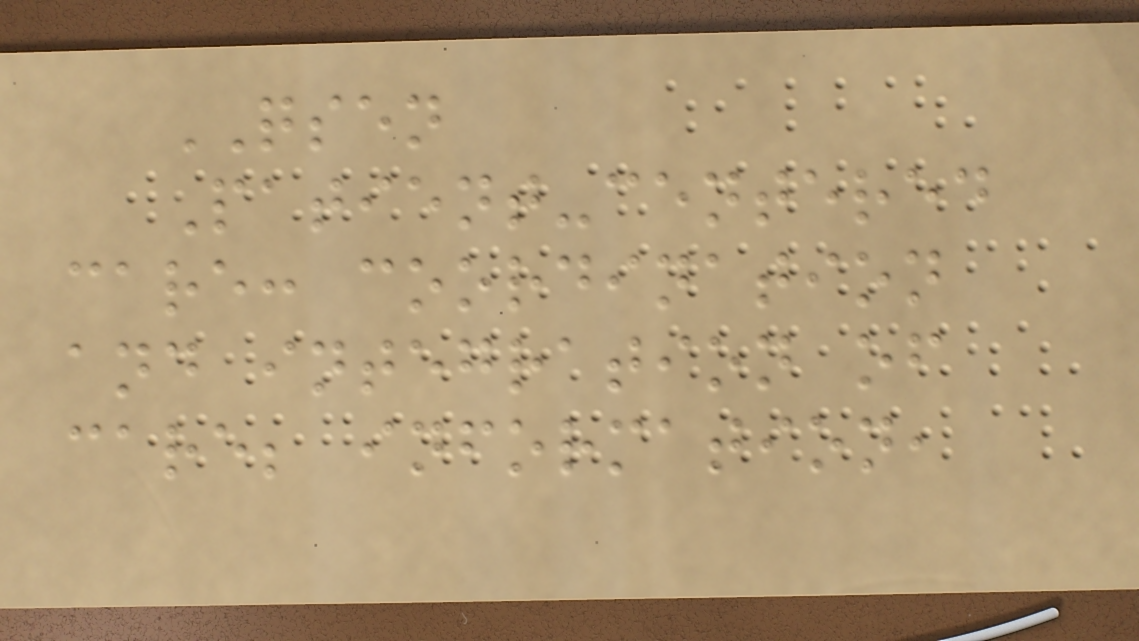QSEN
Patient-centered
care: coordination
and integration of
care; information,
